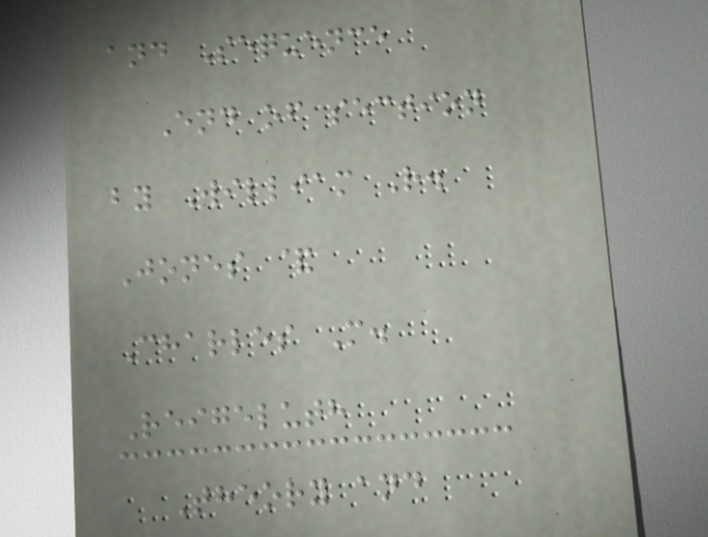and Sequence
End of section
by William R.
Jones &
Charles M.
Reigeluth
Theory and
